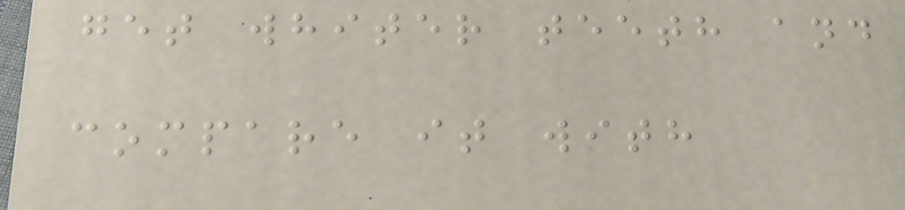get whiter teeth and
compare it with
